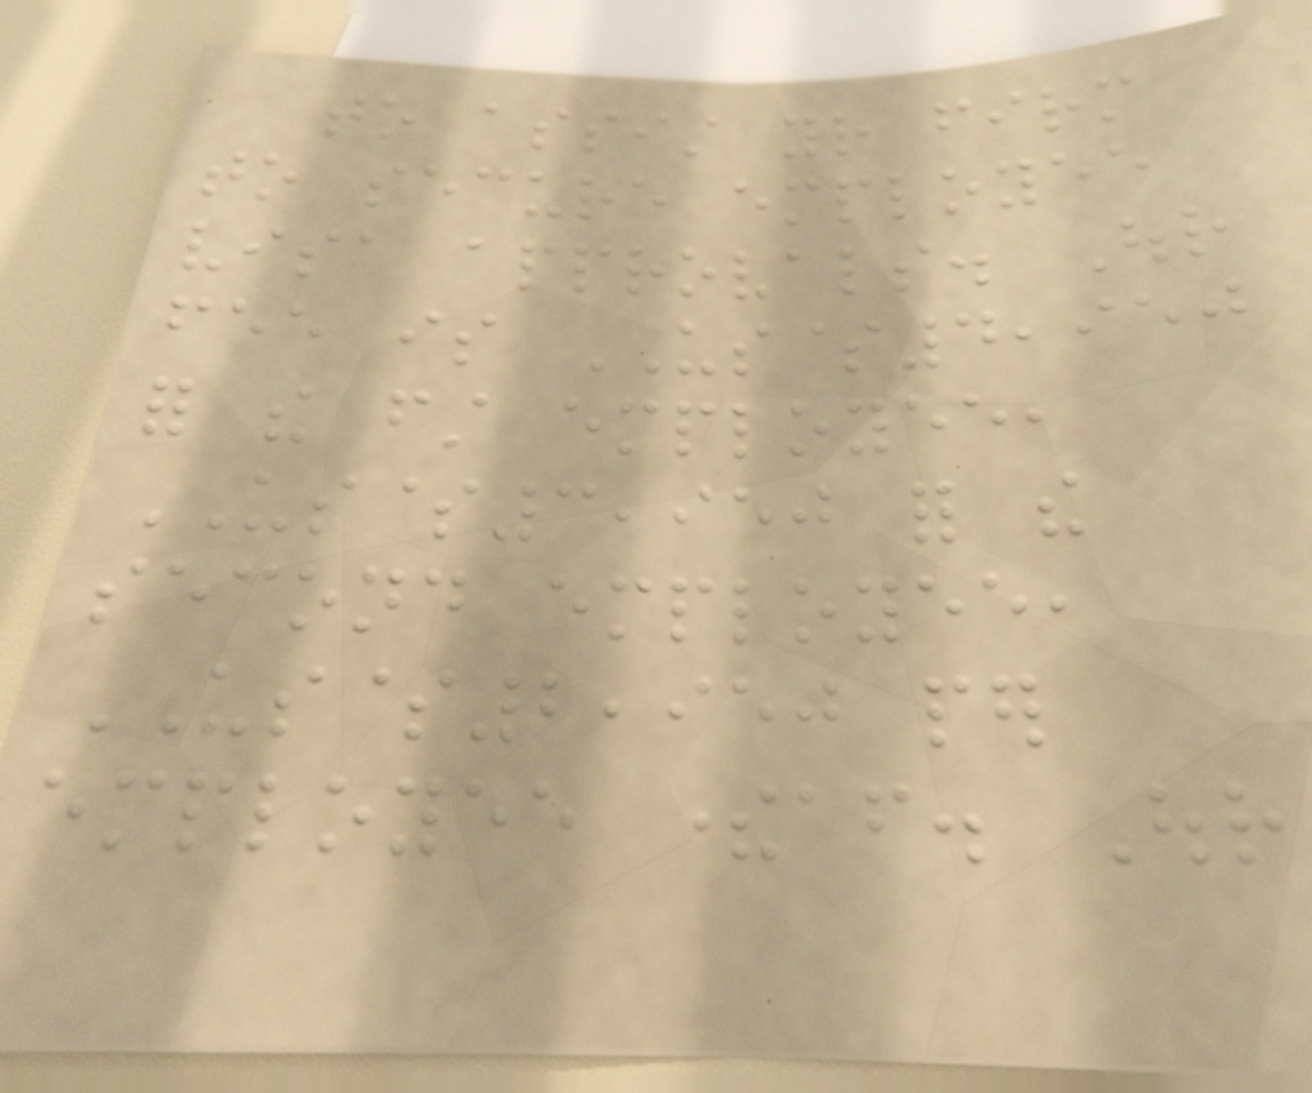to assist your firm
to secure employee
visa approvals. Our
fee is US$4,950
for the first employee,
US$3,950 for the
second employee,
US$2,950 per
employee thereafter. Our
